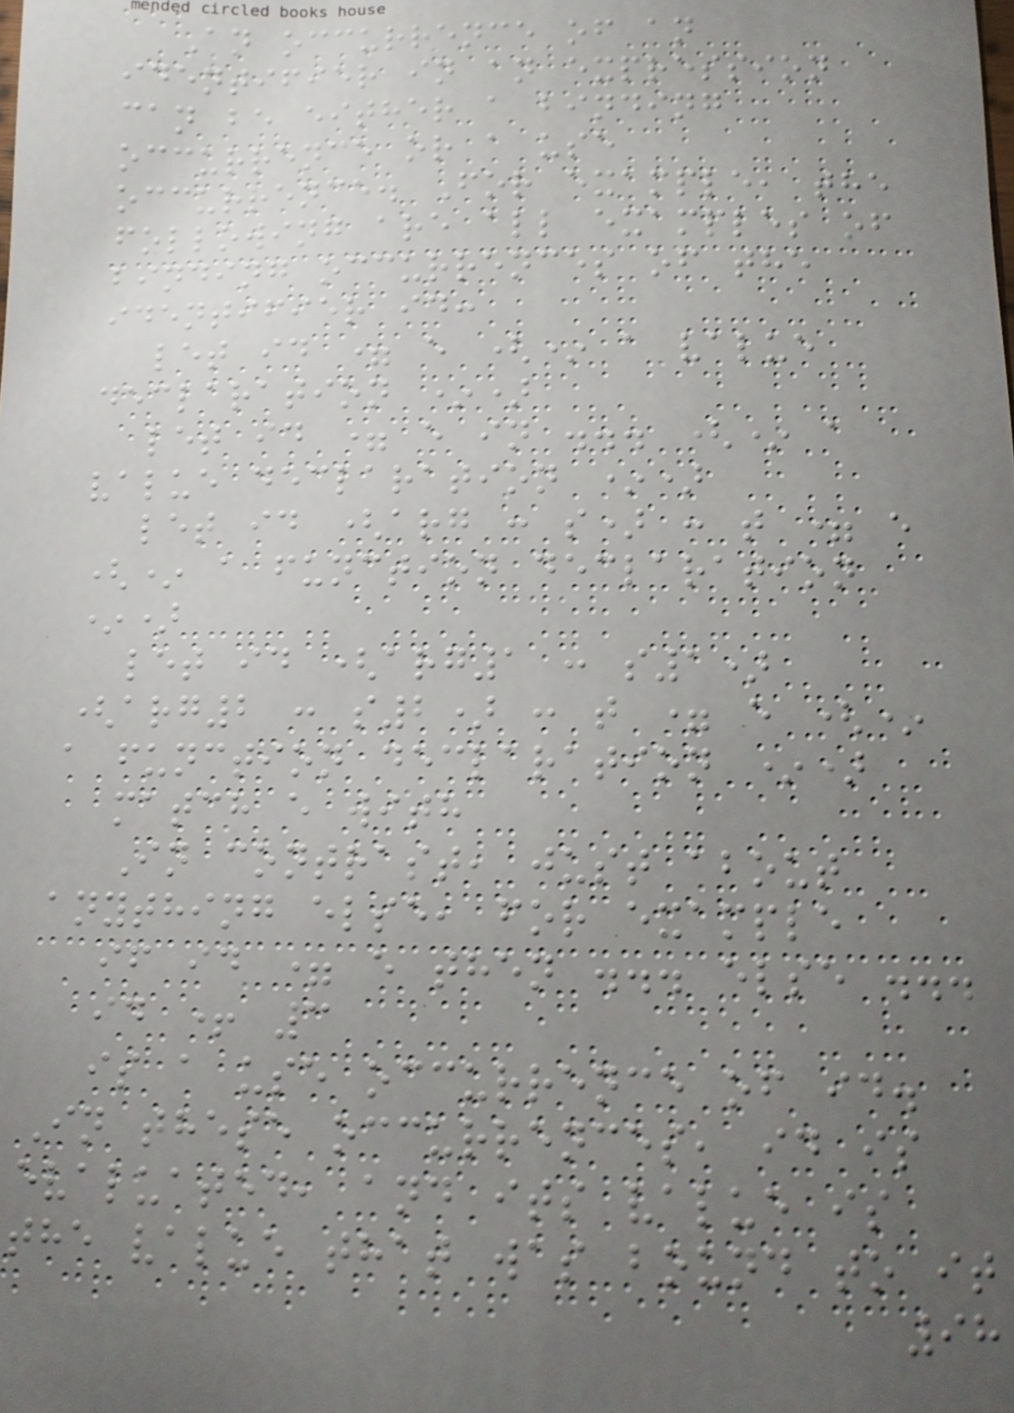An occurrence of an
identifier in an expression
can be either a binding
occurrence or a use
occurrence. For example, the
following are all examples of
binding occurrences of the
identifier id:
let id = e (* a value
declaration *)
let id = e in ... (* a
value declaration *)
let id (arg : s) : t = e
(* a function declaration
*)
let id (arg1 : s1)
(arg2 : s2) : t = e (*
a function declaration *)
match e with
In contrast, just about
anything else, for example
if id = e then ... else ...
id + 3
is a use occurrence of id.
In these occurrences, id is
evaluated, and its value is
the value that was bound to it
98
